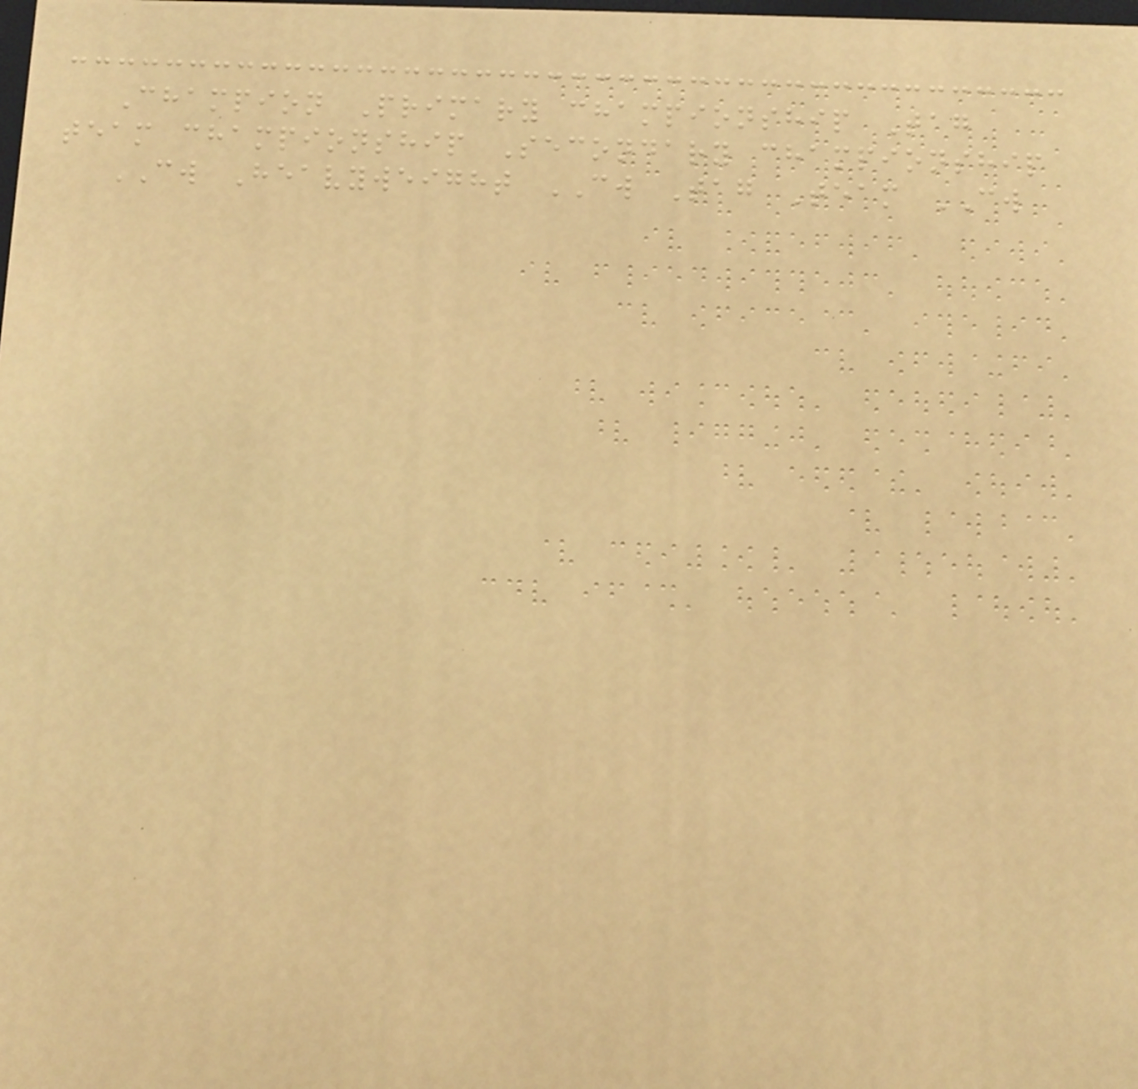Champion Primary championship Tag
team championship Secondary championship
CW Heavyweight CW Tag Team CW
